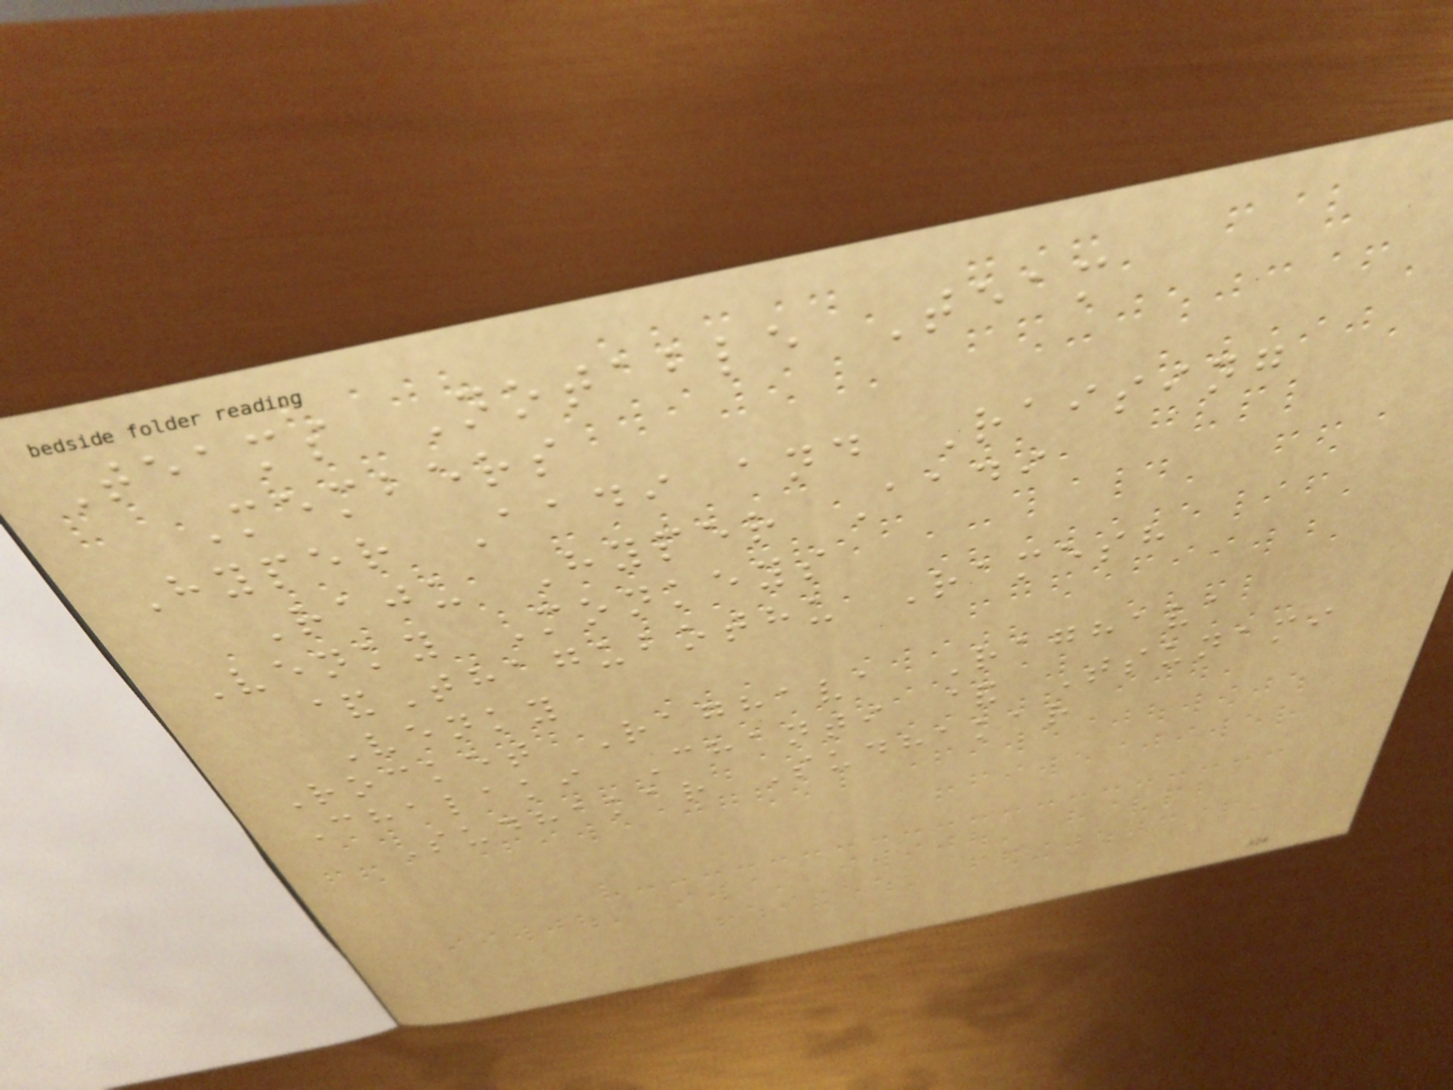Teams Notable Team
Members
Hyper Aadi and Raising
Raju Hyper Aadi
Venky Monkeys
&Thagubothu Ramesh
Venky
Rocket Raghava Raghava
Chalaki Chanti & Tsunami
Sudhakar Sudhakar
